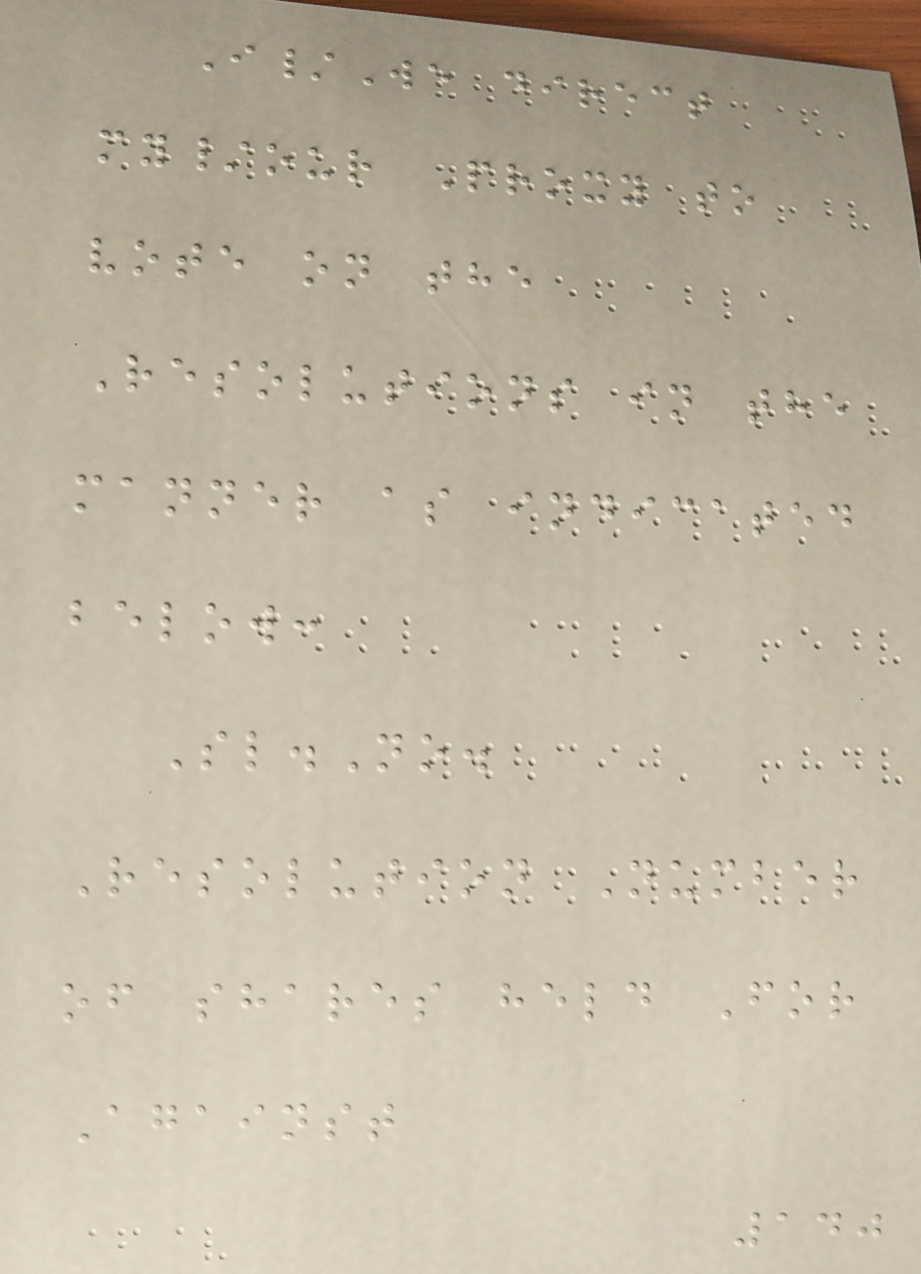I/We direct
my/our Proxy to
vote on the
Resolutions in the
manner as indicated
below:
Sl.No.
Resolution Number
of shares held For
Against
140
